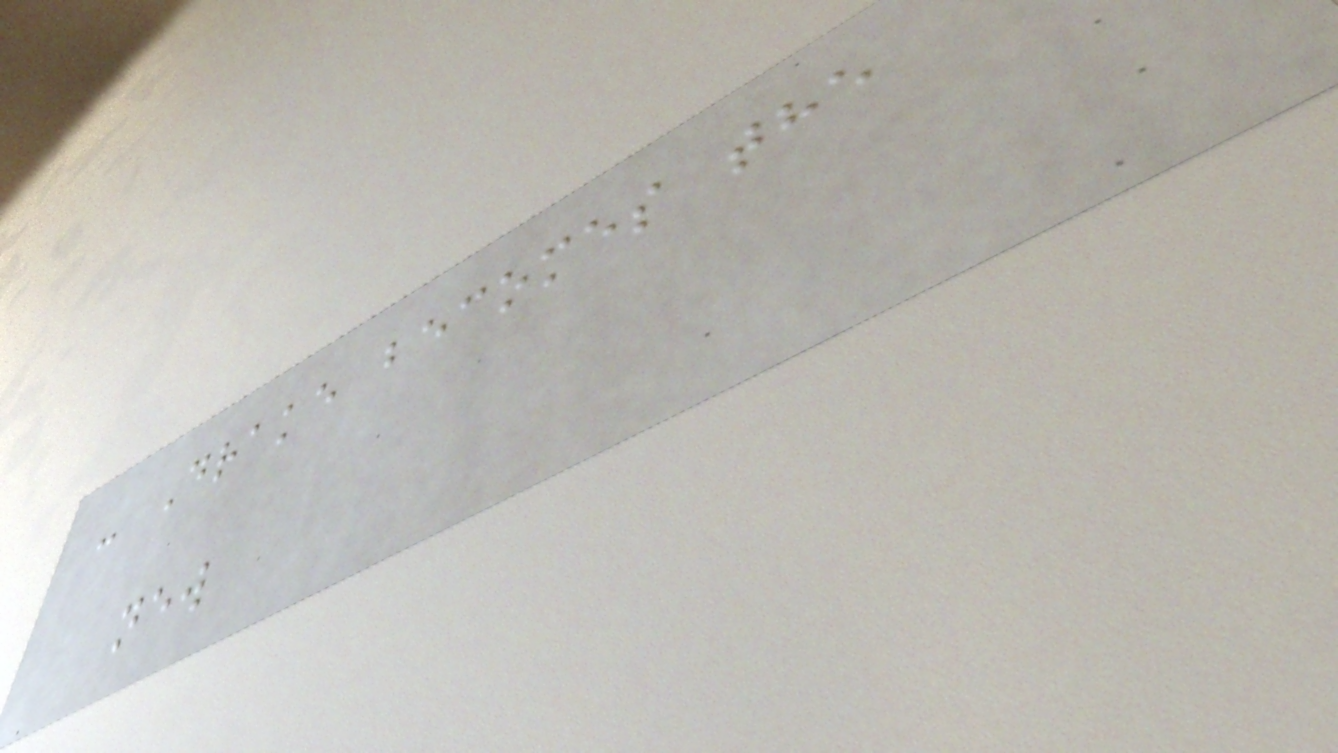- Drake becomes the
new
